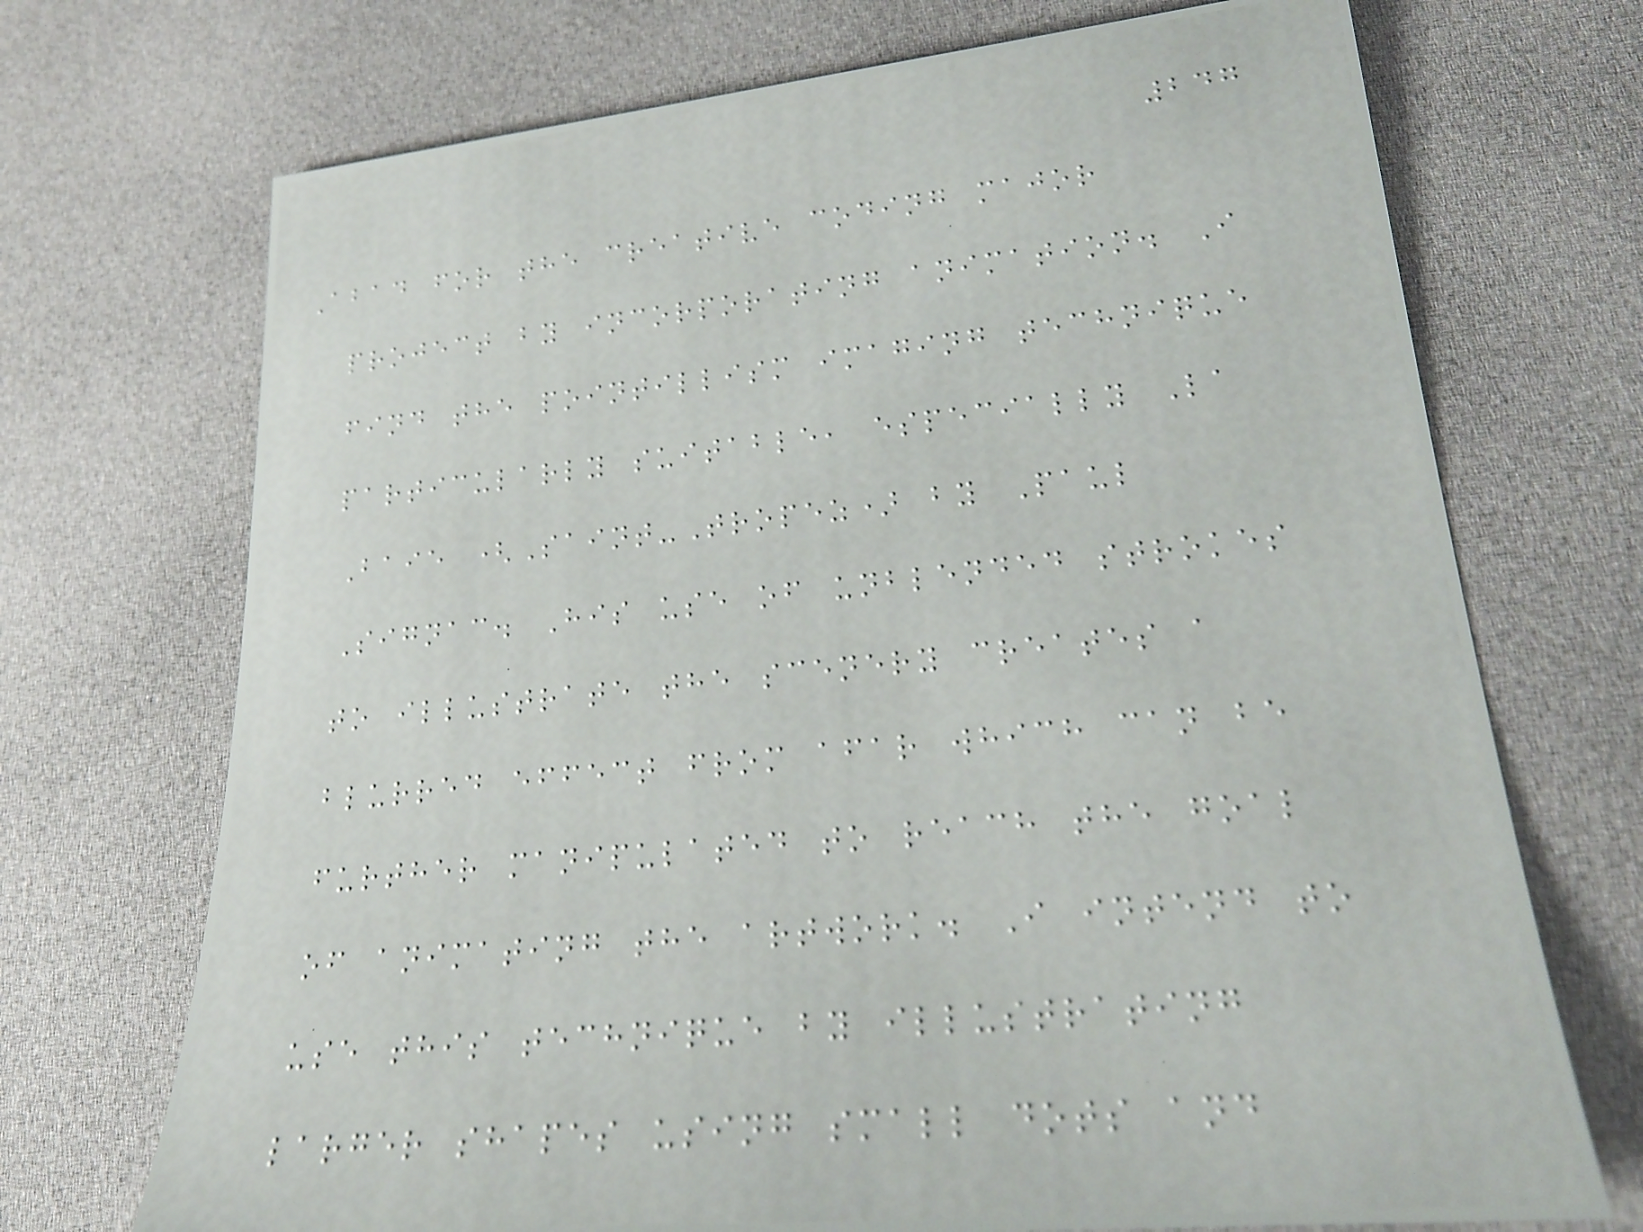247
Abad for the creative coding major
project by incorporating animation. I
find the pointillism imaging technique
particularly suitable, especially La
Baie (Saint-Tropez) by Paul
Signac. His use of unblended strokes
to illustrate the scenery creates a
blurred effect from afar which can be
further manipulated to reach the goal
of animating the artwork. I intend to
use this technique by illustrating
larger shapes using small dots and
